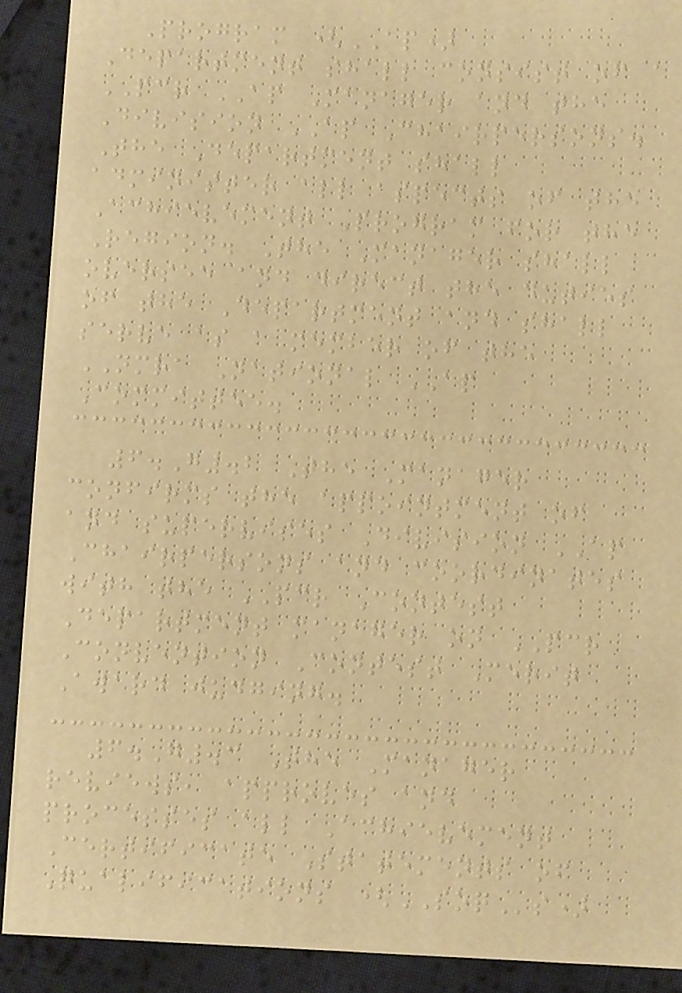Program (AP)
Department shall consist of a
PCR AP Manager and the
Division AP Chairpersons.
The Department shall
administer all aspects of the
Achievement Program for the
Region. The Manager shall
oversee and direct the duties
of the Department and shall
serve as a member of the
NMRA National AP
Committee.
6.G.2 The Manager
confirms the appointment of
and supervises Division AP
Chairpersons and coordinates
with the PCR Contest
Department manager on PCR
Convention Contest Merit
Award judging.
6.G.3 The Manager
reviews, approves and
processes all Achievement
Certificate Statements of
Qualifications (SOQs)
